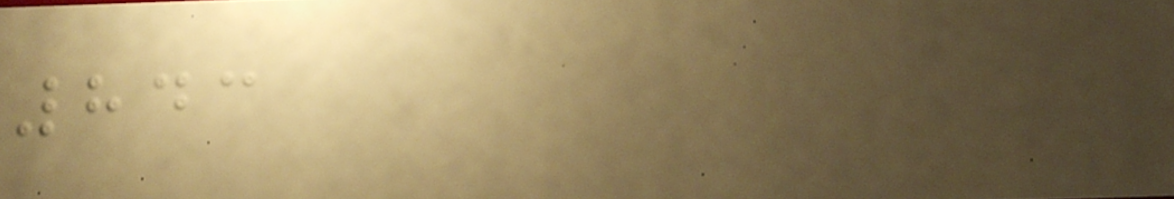843
